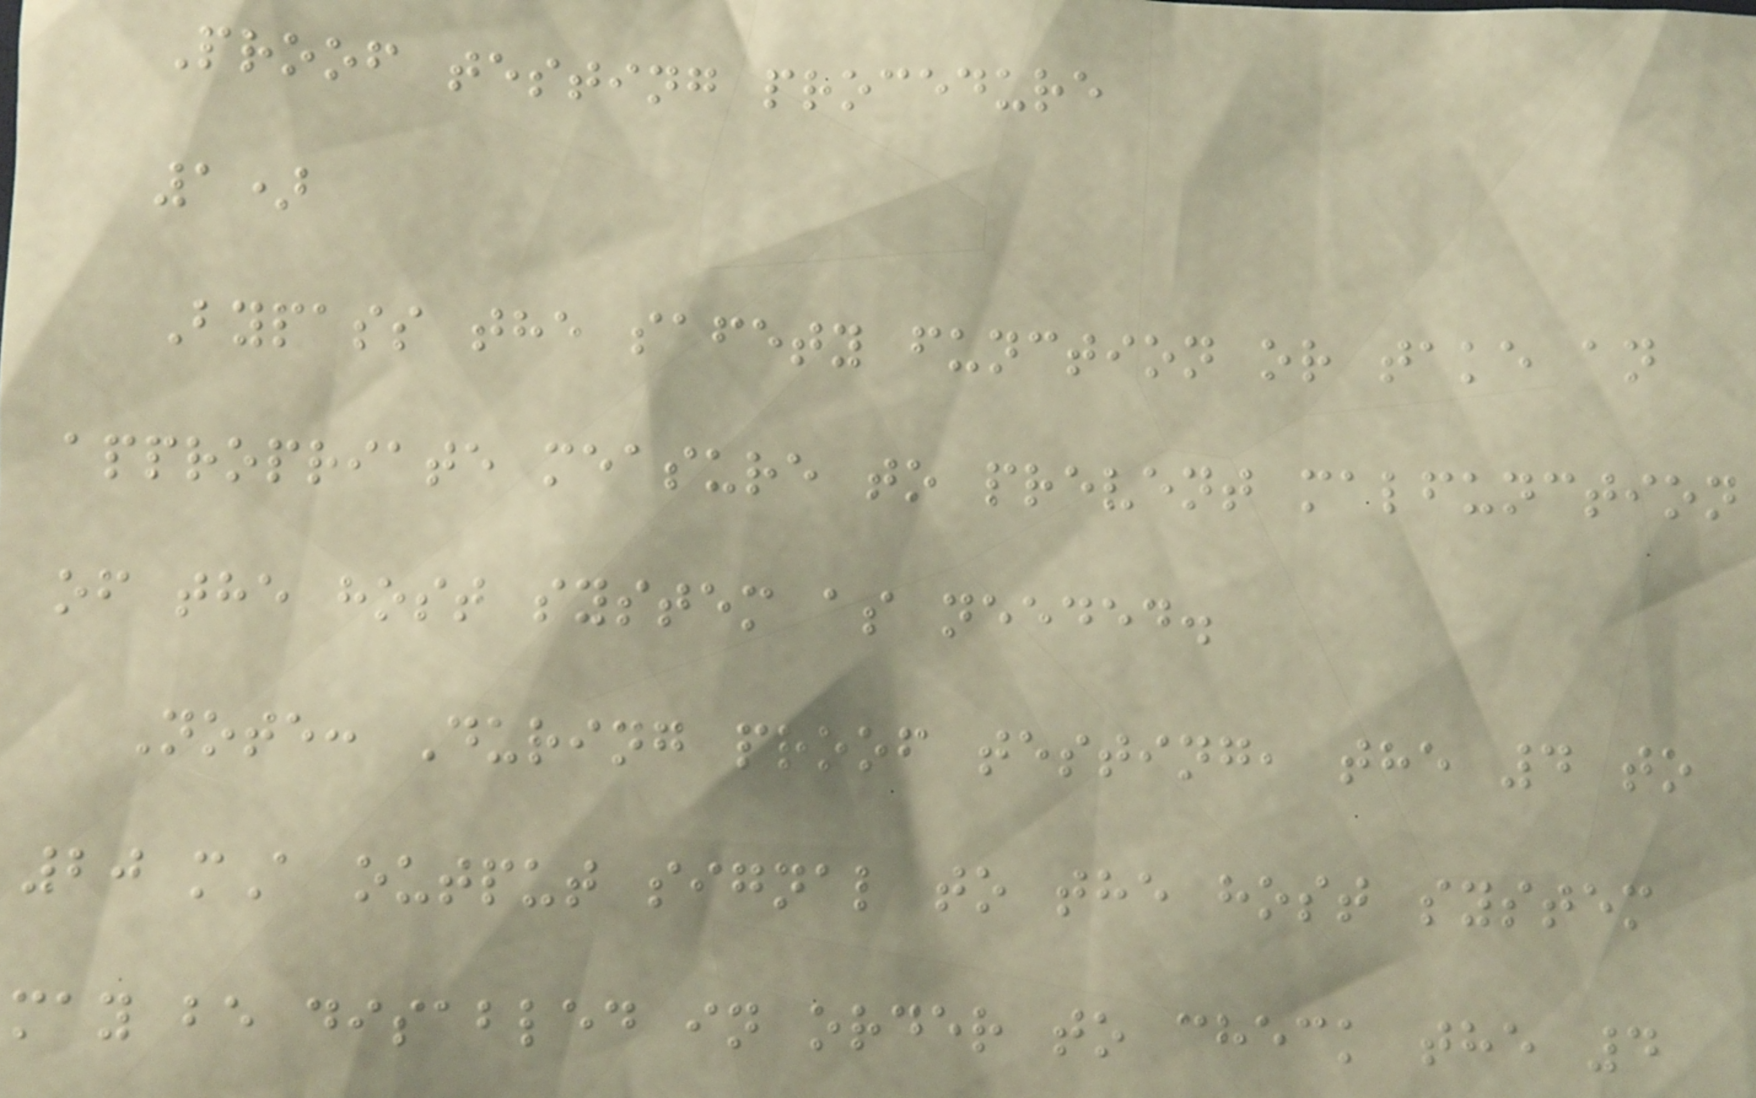Proof testing procedure
1)
Bypass the safety function or take an
appropriate measure to prevent malfunction
of the host system as needed.
Note: During proof testing, the 4 to
20 mA output signal to the host system
may be disabled in order to check the 4
